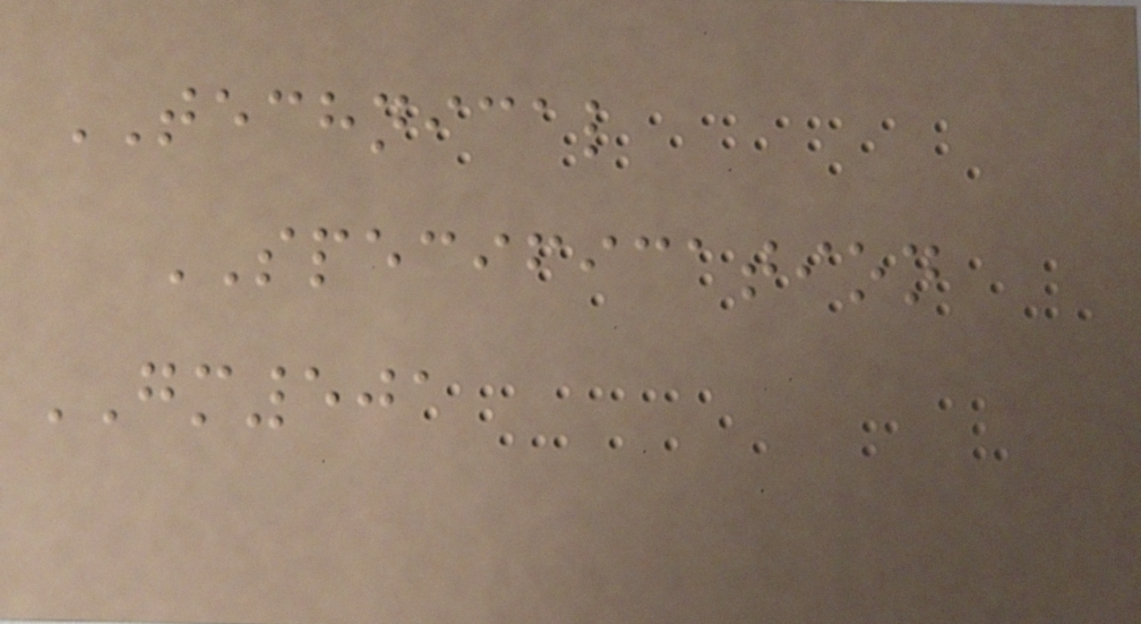TECHNICAL
SPECIFICATION
GM501
